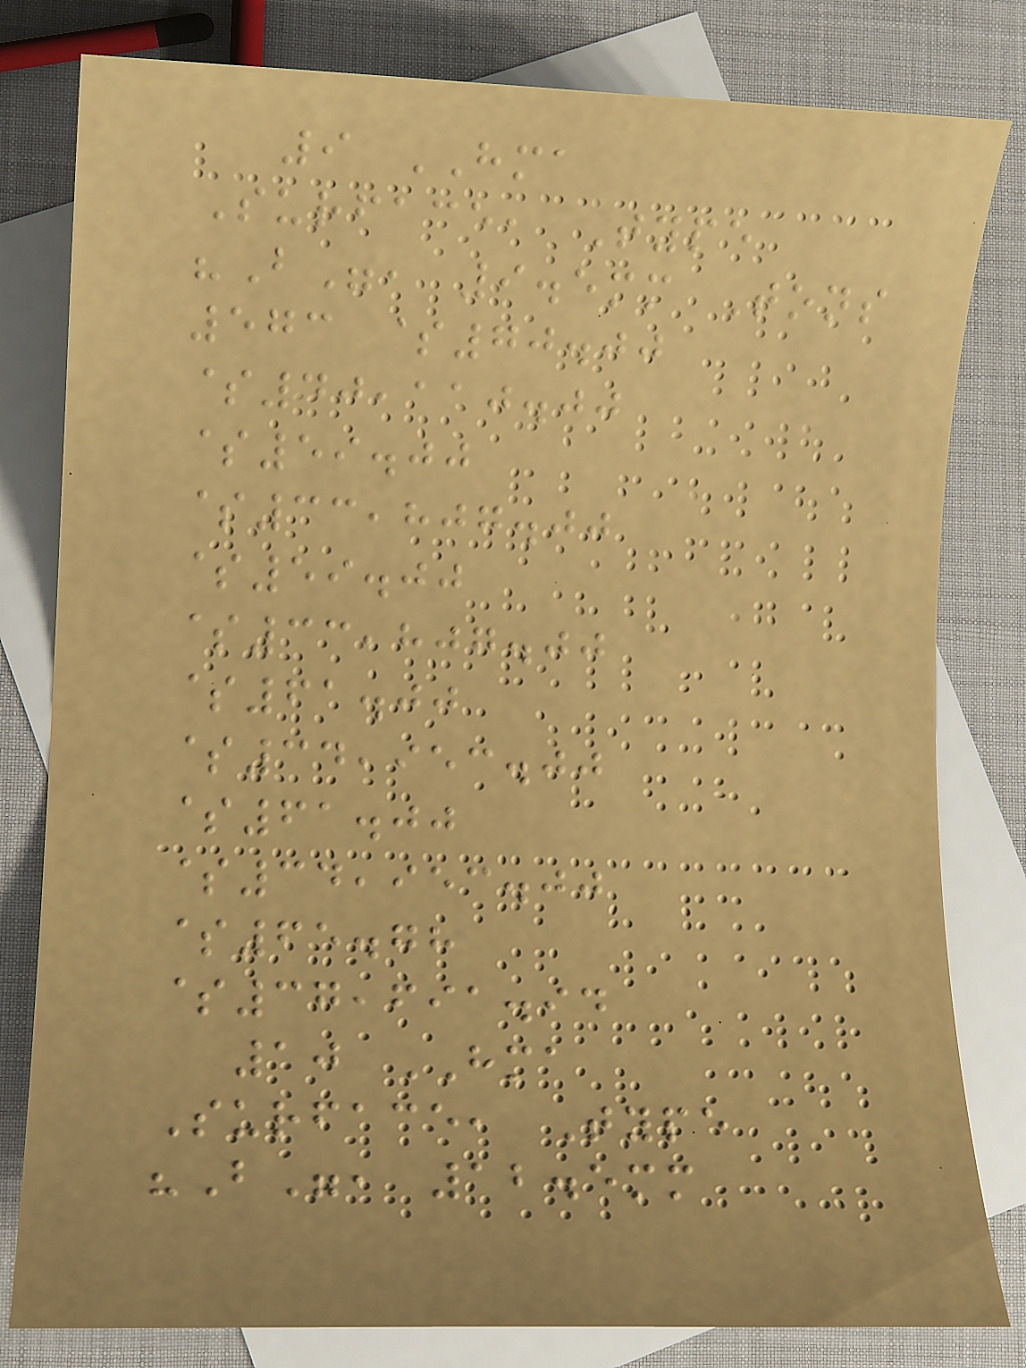9 HMA
Surface, Type
"B", 9.5mm Tons
573 $70.00
$40,110.00
$59.00
$33,807.00
$59.00
$33,807.00
$61.00
$34,953.00
$61.00
$34,953.00
$65.78
$37,691.94
10 HMA
Surface, Type
"B", 12.5mm
